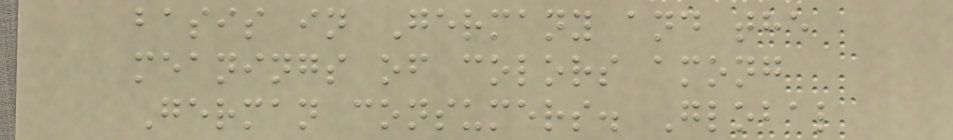basis in Germany and the
meanings of colors among
German consumers. Global
